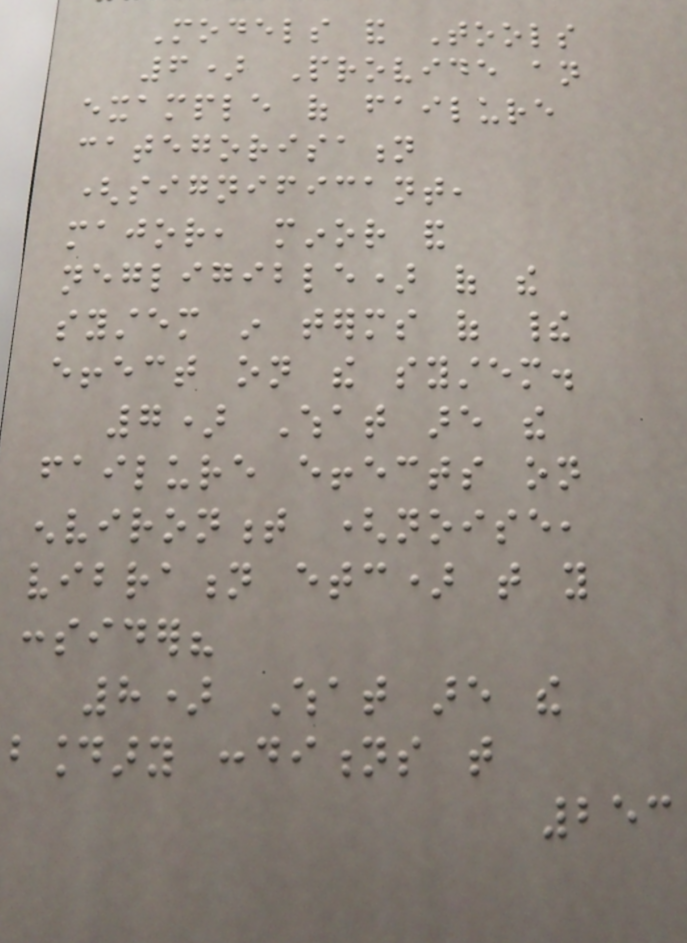Models and Tools
6) Provide an
example of failure
categorisation
(significant,
major, minor and
negligible) of the
system in terms of their
effect on the system.
7) What are the
failure effects on
environment (noise,
vibration etc) that you
consider?
8) What are the
boundary conditions that
253
